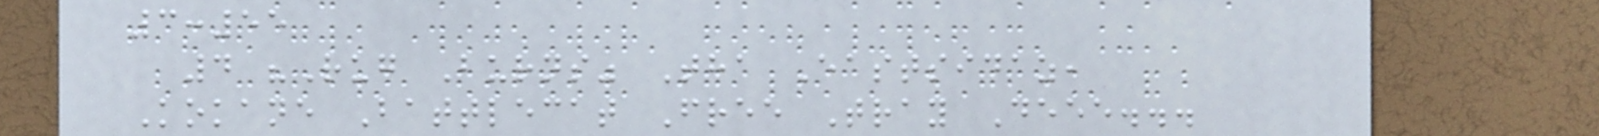3:55
4 "Rug Burns" Tha Eastsidaz,
Kokane Battlecat Free Tray Deee...
